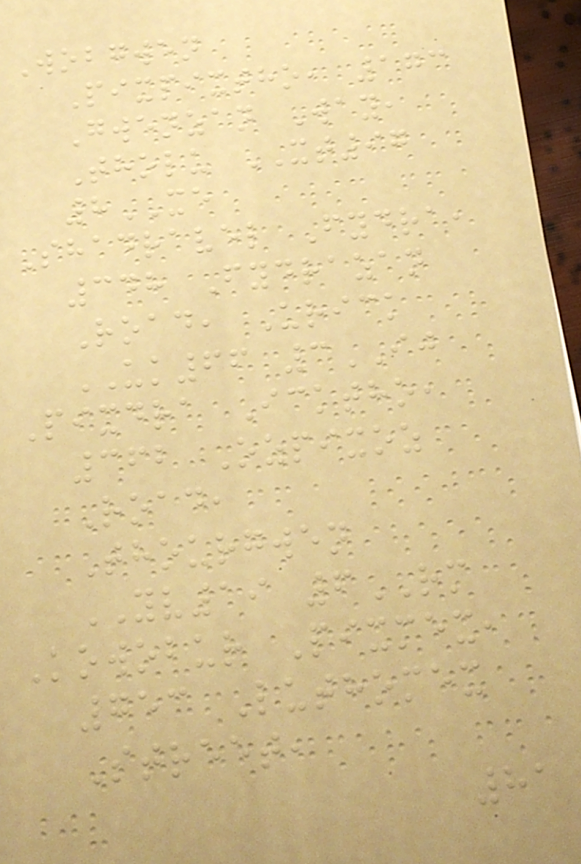Wobgwen
Pixpixtho, 173
Gwenzan Way,
Tholu XT97
8XE
Shadravel Fydra,
348 Fydrazan
Road, Urick
UK66 3IJ
Pixdra Icktho,
362 Ozpixoz
Road,
Thourgwen
YV19 6RM
Kowobur Pixmex,
753 Luthomex
Street,
81
